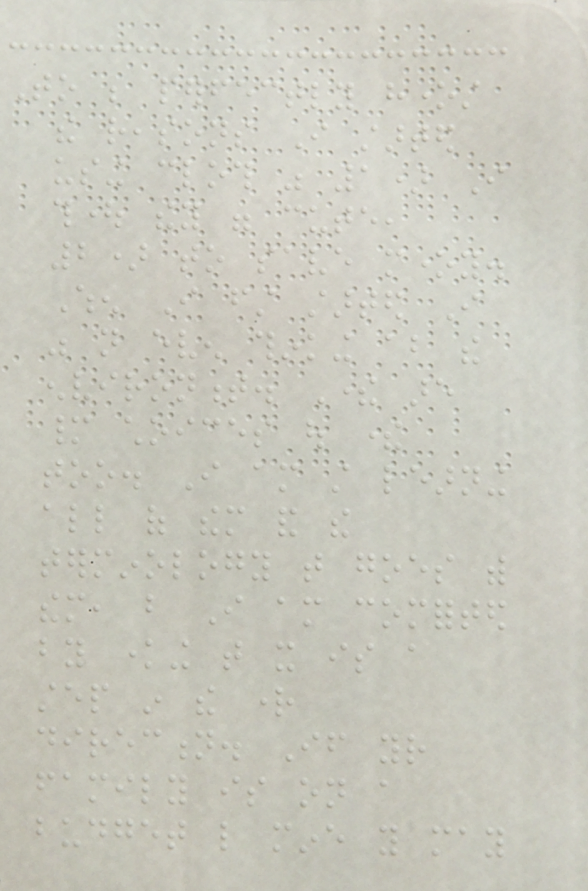To be perfectly honest
the reasons I started
using cloth was 1) I
thought they were cute,
2) to save money.
When I first started I
was not even thinking about the
environment. There are
many choices out there
too. I am still learning
all of them and the
terminology that goes with
them, but I am comforted
by knowing that it is a
step in the right
direction. If your
family is on a
budget like mine you may
